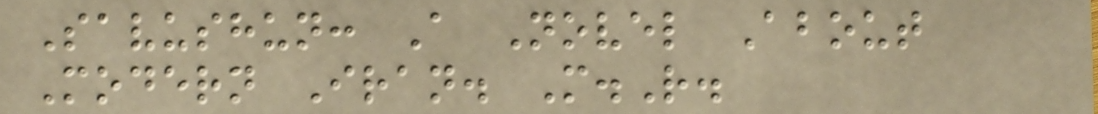Savushun: A Novel About
Modern Iran. M.R.
